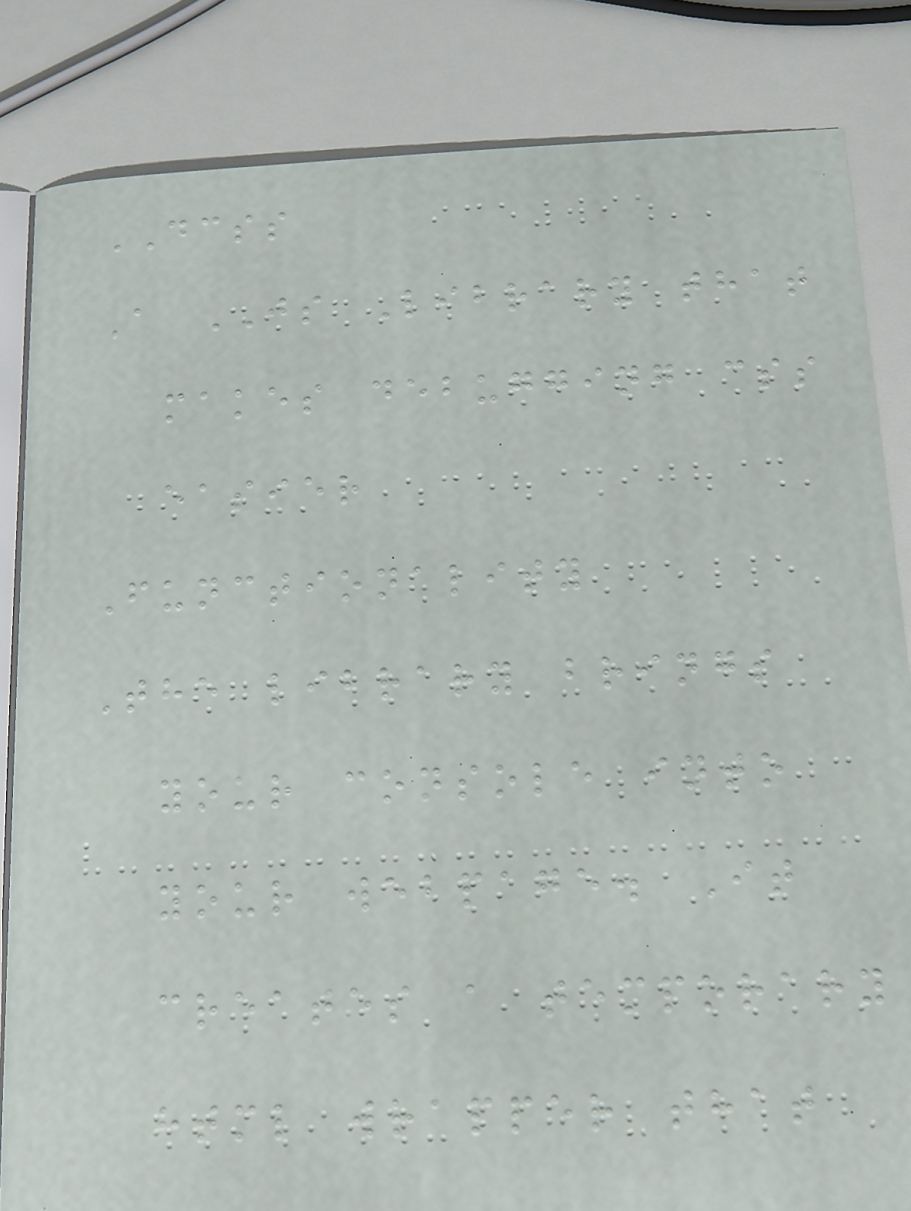DCSS
A JS Library that
makes debugging css
easier
Functionality
The library brings
your console into
your webpage. It
creates a temporary
html wrapper that
